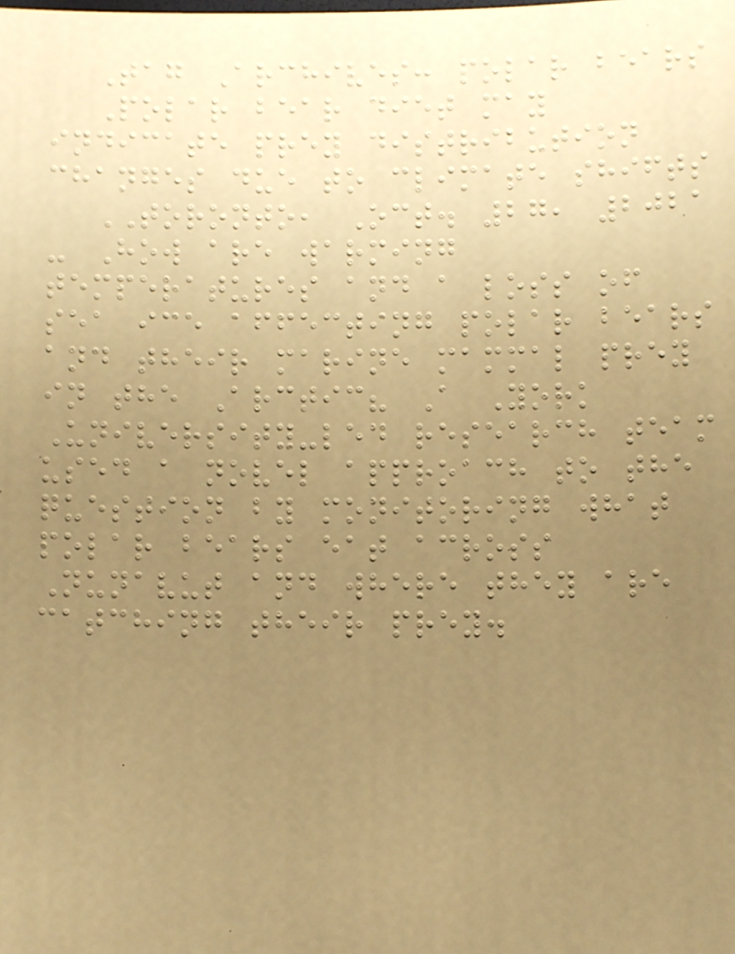Tag Archives: polar bears
Polar bear diet may
indicate prey distribution
changes due to climate shifts
TORONTO, Oct. 27, 2021
- How are warming
temperatures and a loss of
sea ice affecting polar bears
and their marine mammal prey
in the Arctic? A York
University-led research team
used a novel approach to the
question by monitoring what
polar bears eat across
Nunavut and where they are
catching their prey.
